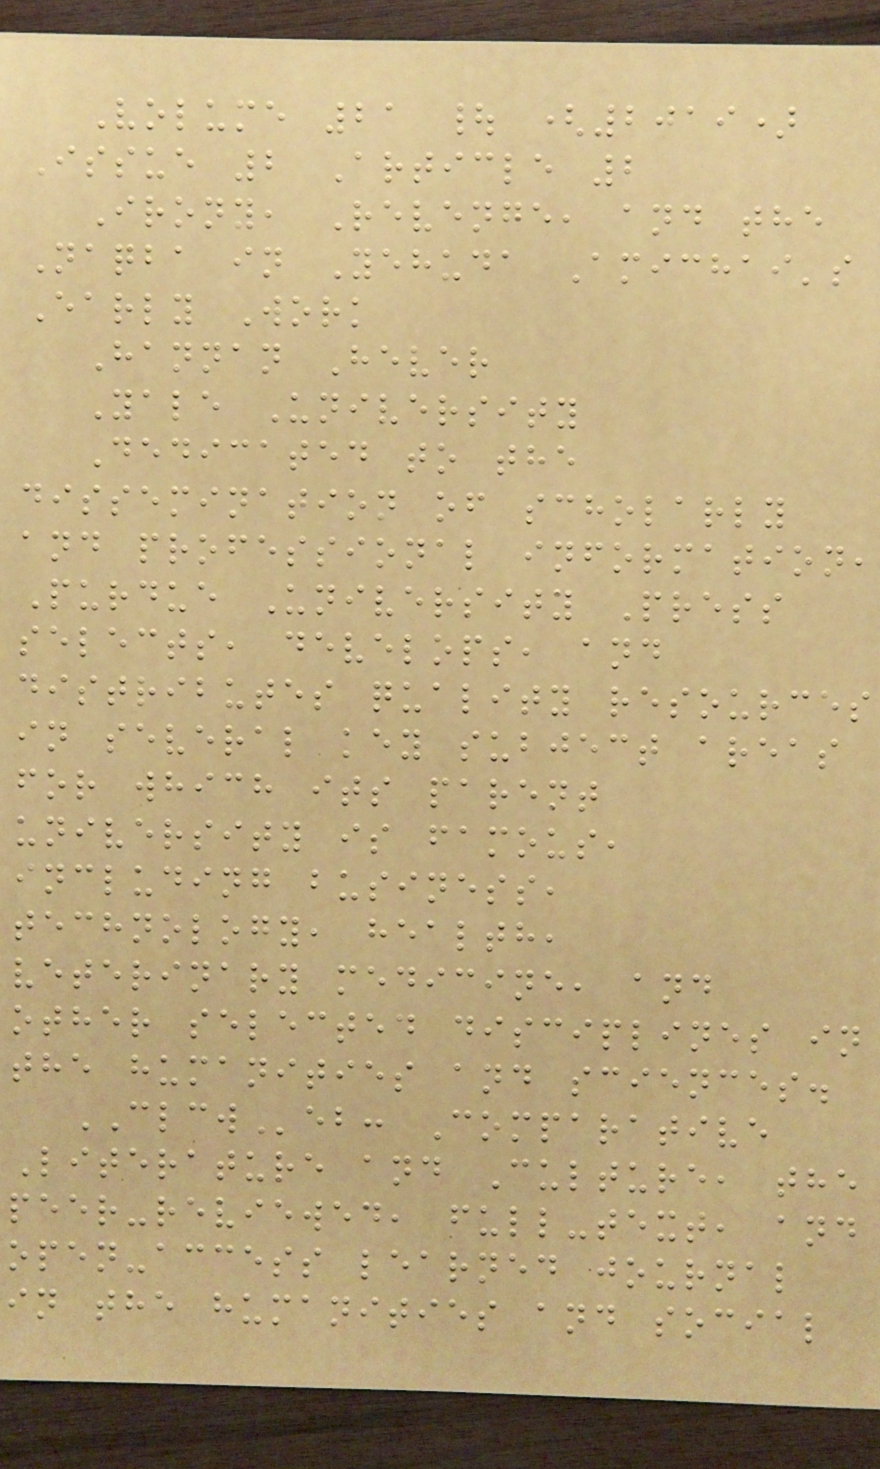Volume 21 | (2019)
Issue 2 Article 2
Irony, Revenge, and the
Naqba in Yehuda Amichai's
Early Work
Hannan Hever
Yale University
Dedicated to the
dissemination of scholarly
and professional information,
Purdue University Press
selects, develops, and
distributes quality resources
in several key subject areas
for which its parent
university is famous,
including business,
technology, health,
veterinary medicine, and
other selected disciplines in
the humanities and sciences.
CLCWeb: Comparative
Literature and Culture, the
peer-reviewed, full-text, and
open-access learned journal
in the humanities and social
